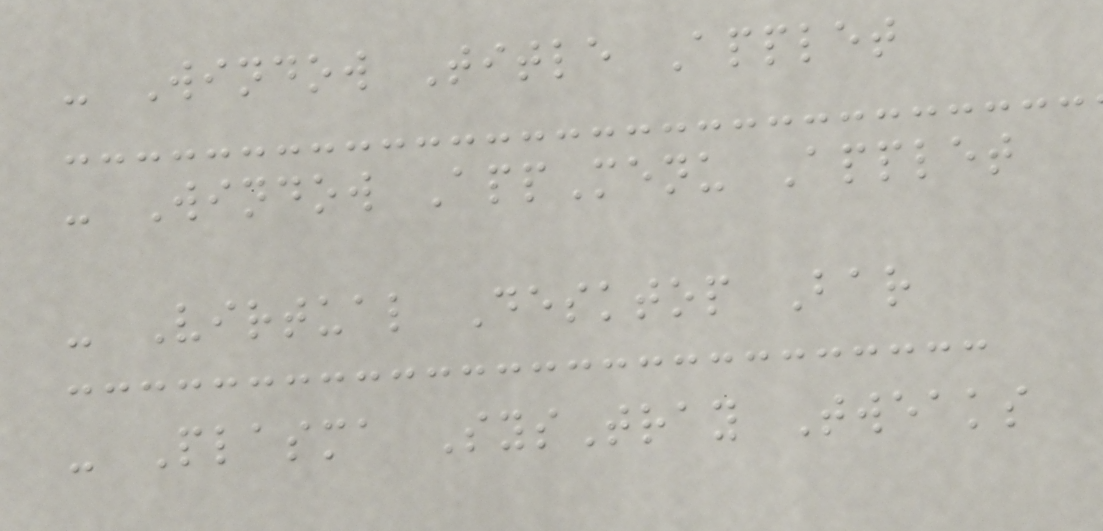- Window Title Applet
- Window AppMenu Applet
- Virtual Desktop Bar
- Plasma SysTray Tweaks
